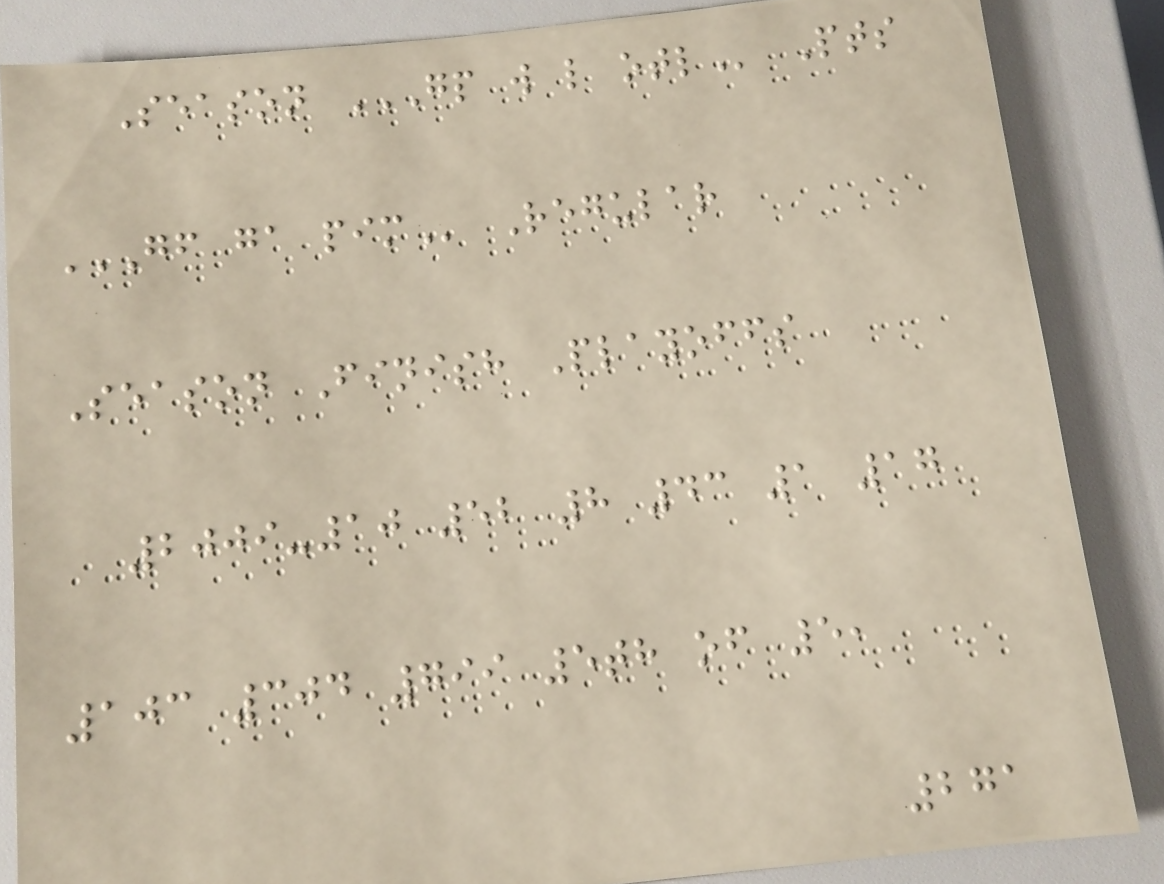Season GP W L OTL Pts
GF GA PIM Regular
Season Finish Playoffs
2009-10 52 8 43 1 17
103 304 799 5th of 5,
271
